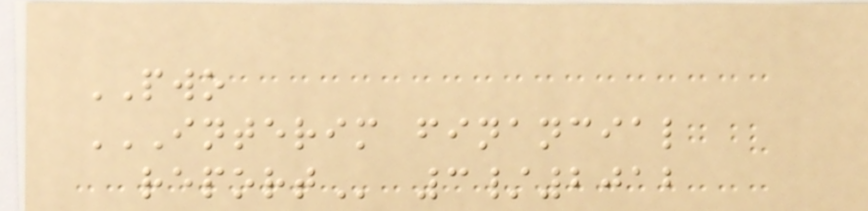PWO
INTERIM FINANCIAL
REPORT 3/2012
